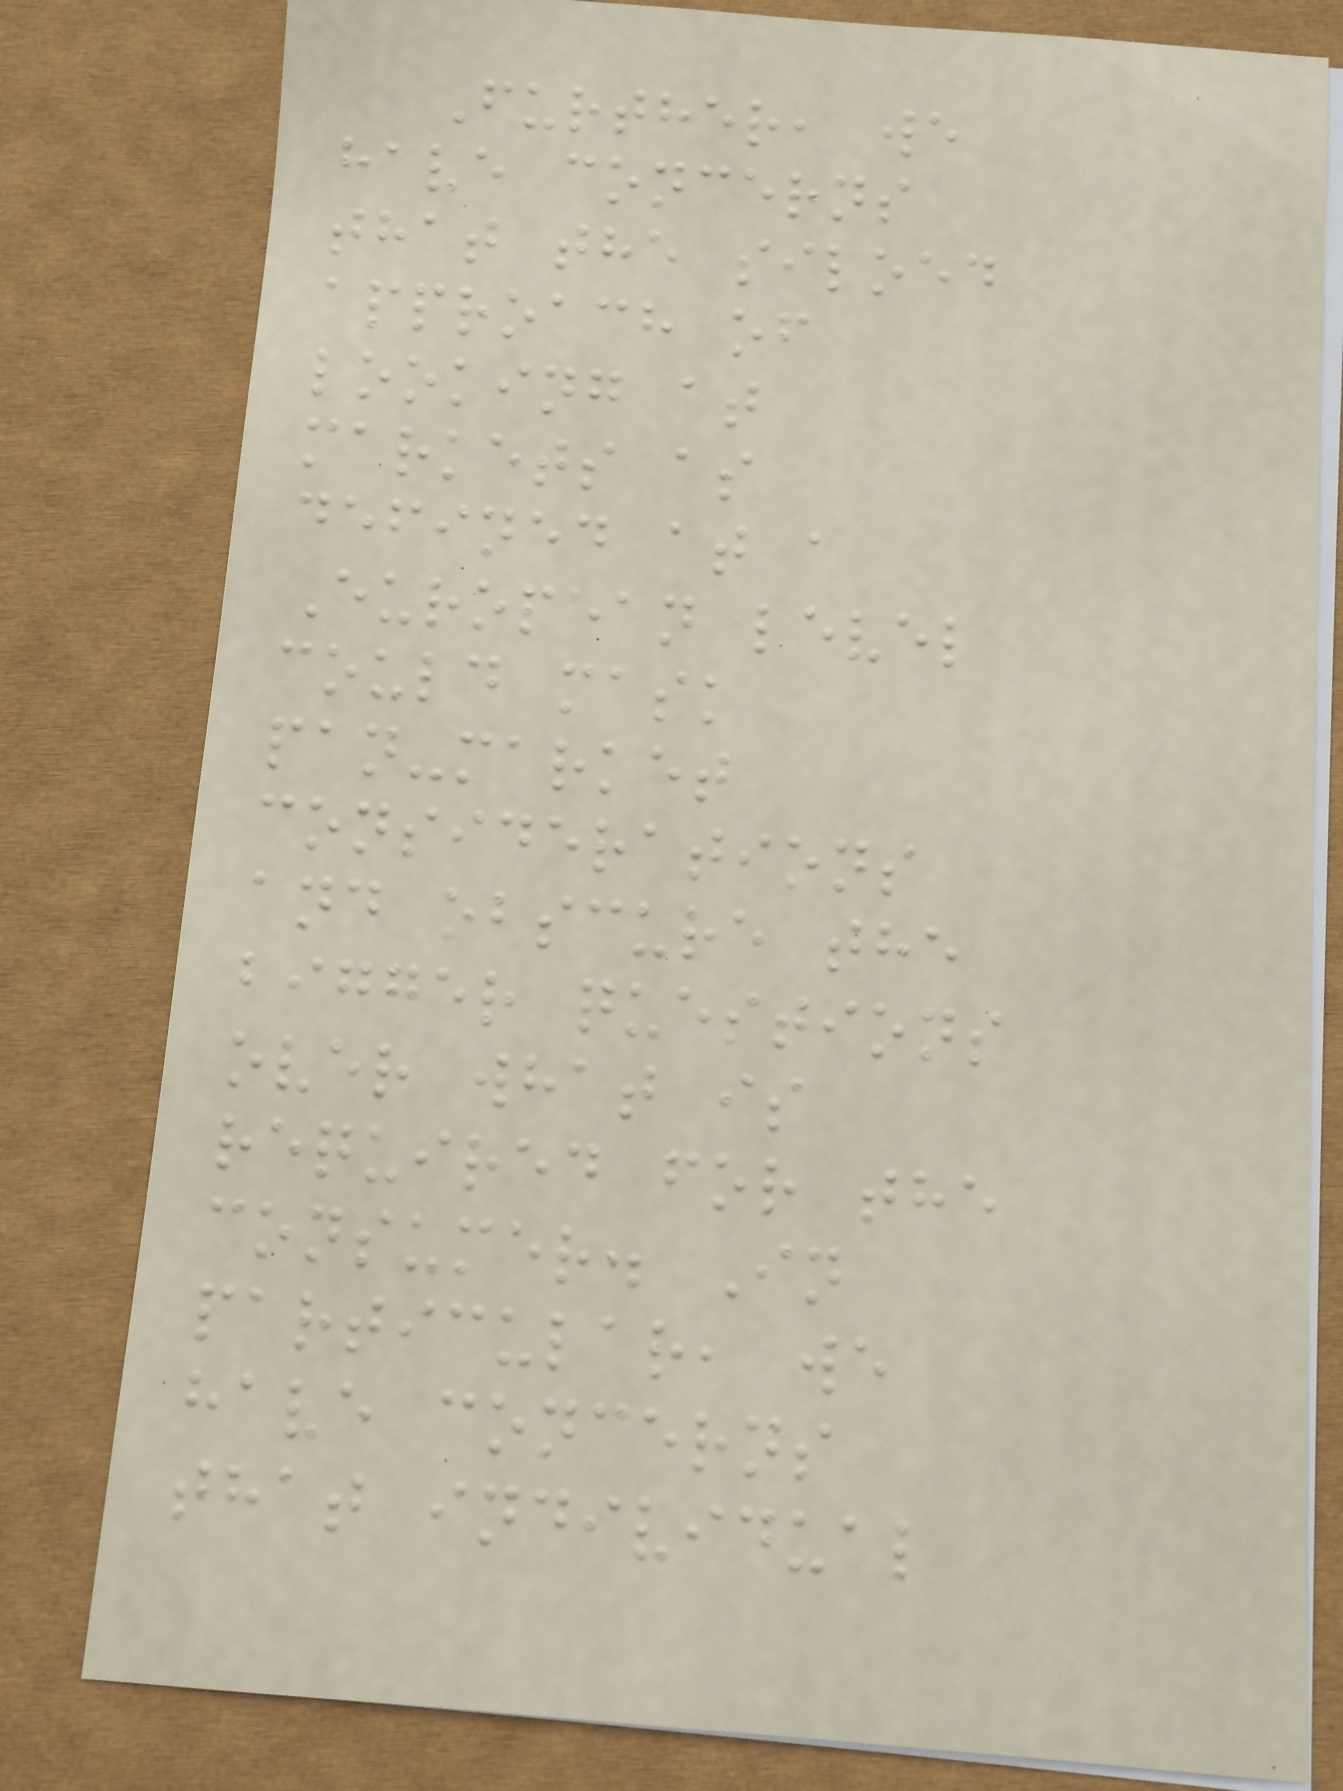Further, we
have concerns
that the siloed
approach of
looking at
markets as
defined at a
European level
could mask
pan-market
considerations
and obscure the
bigger questions
over what is
required for the
consumer. In
particular, we
have concerns
that individual
